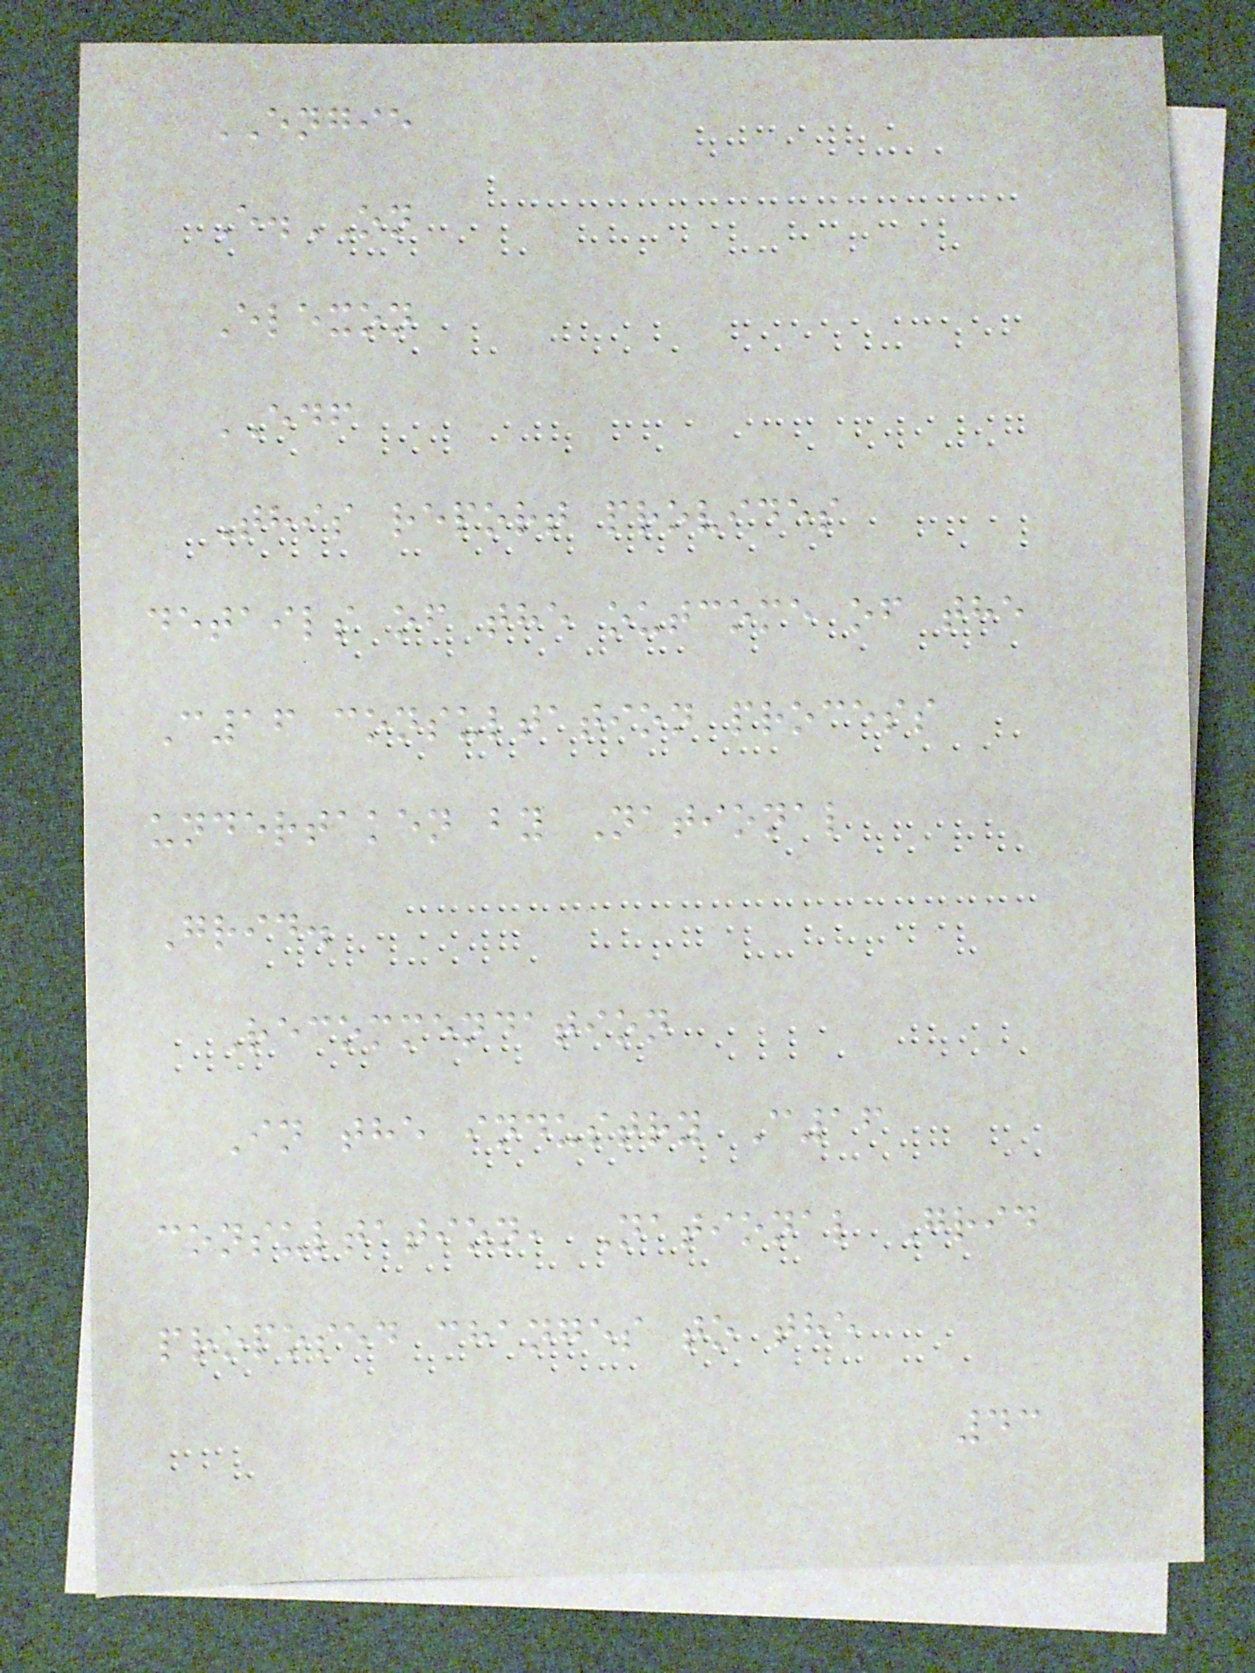ENGIE
E.ON
Elexon
EDF
This report provides
details of the outcome of the
C16 consultation process
undertaken by National
Grid.
Recommendation
In the industry C16
consultation, National Grid
proposed changes to the
43
